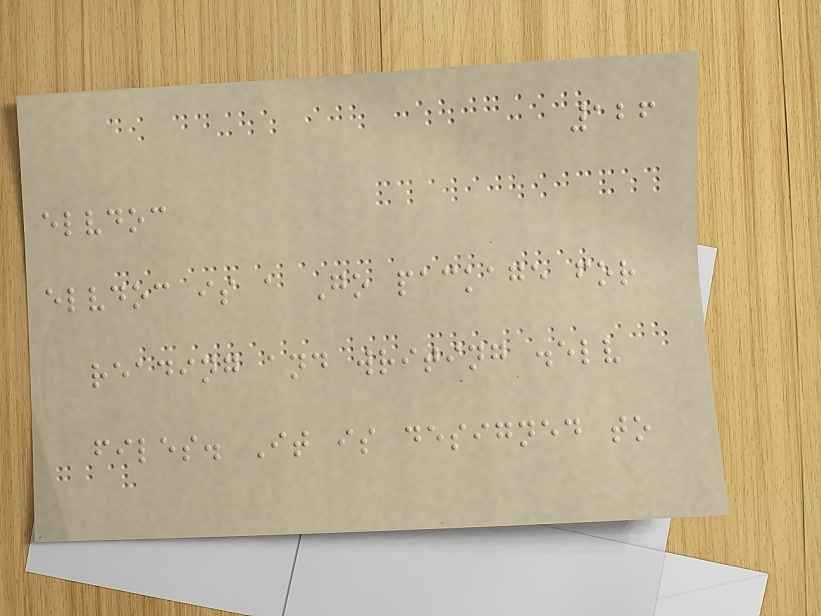126
elvdoc
elvdoc is a Go package for
reading and writing .elv
files. It is designed to
